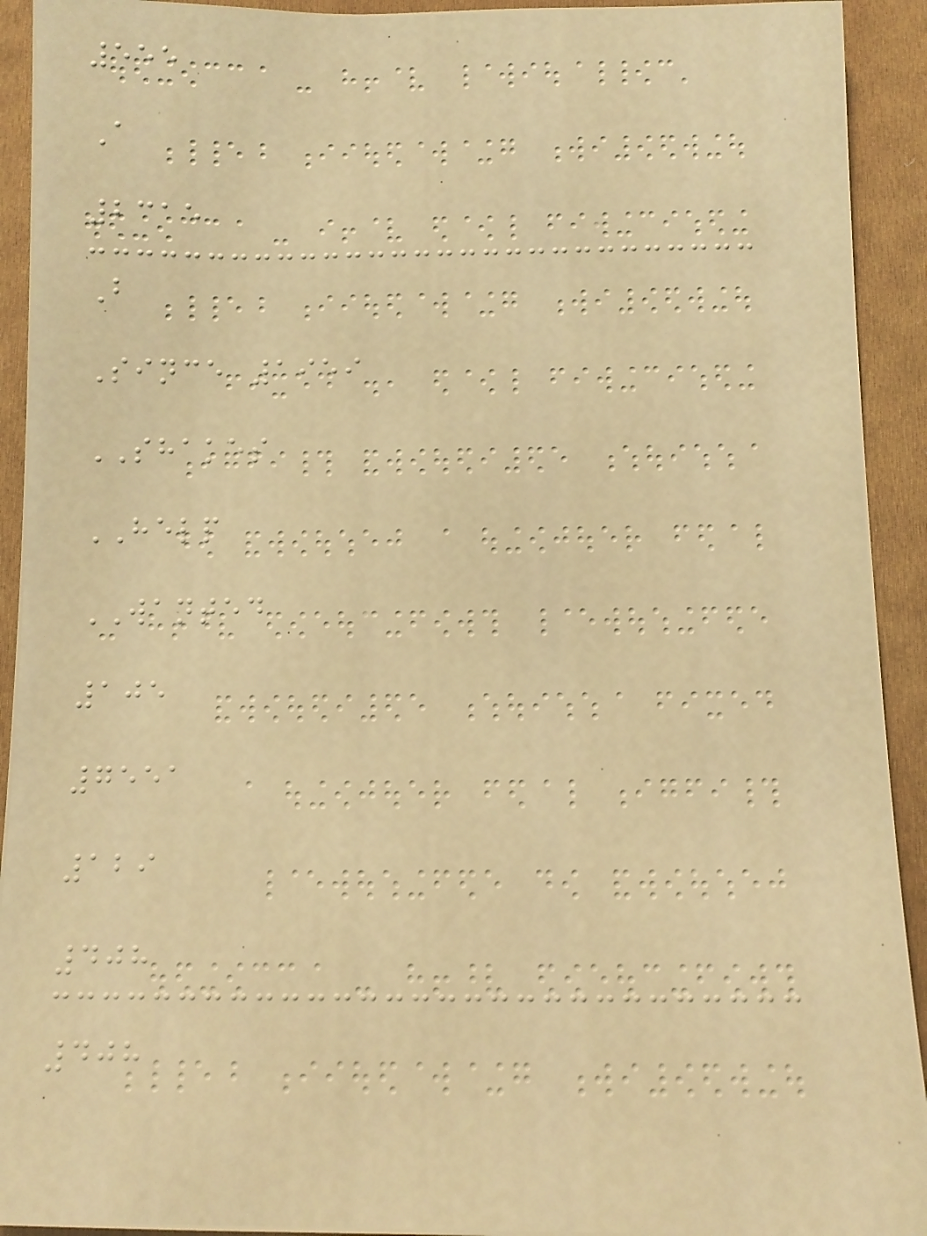555
A
2315
B
Since 1959
SHAKES
HELP
WANTED
105
7551
129
408
408
